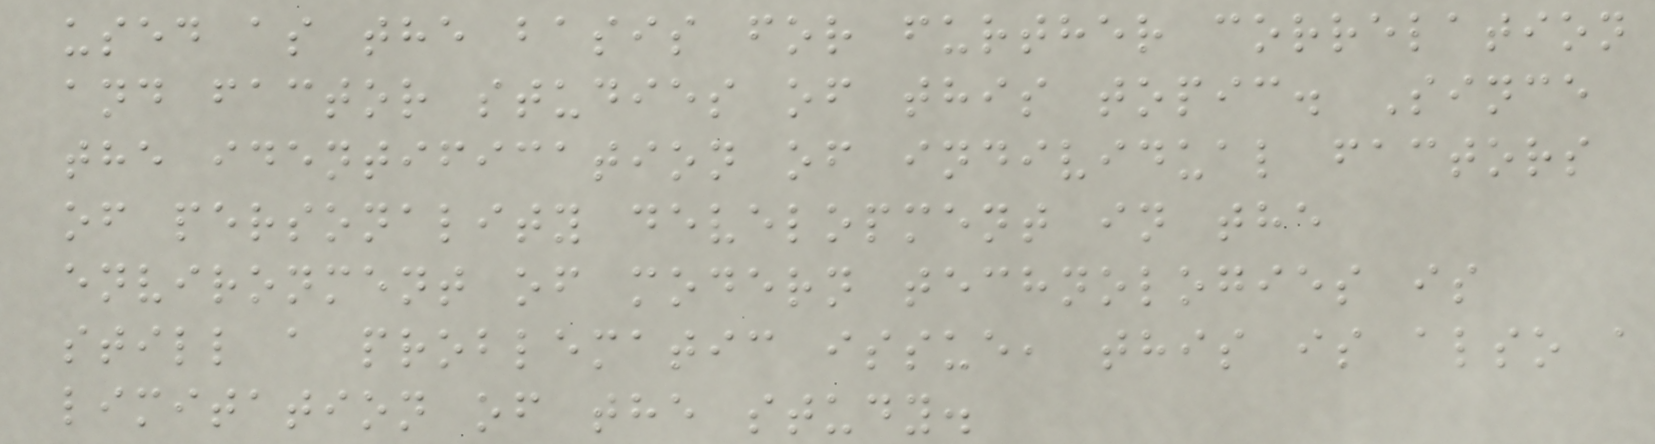used as the basis for further correlation
and factor studies of this topic. Since
the identification of individual factors
of personality development in the
environment of modern technologies is
still a problematic issue, this is also a
limitation of the study.
